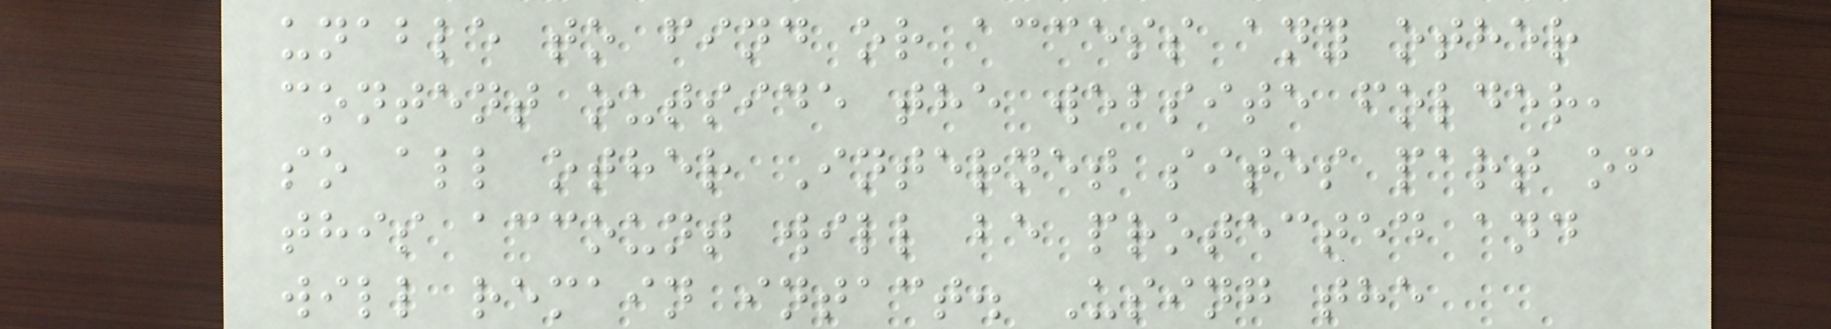unable to find or access any other
content outside the website folder,
so all other Internet sites part of
this account will be protected and
will remain intact. Using the
